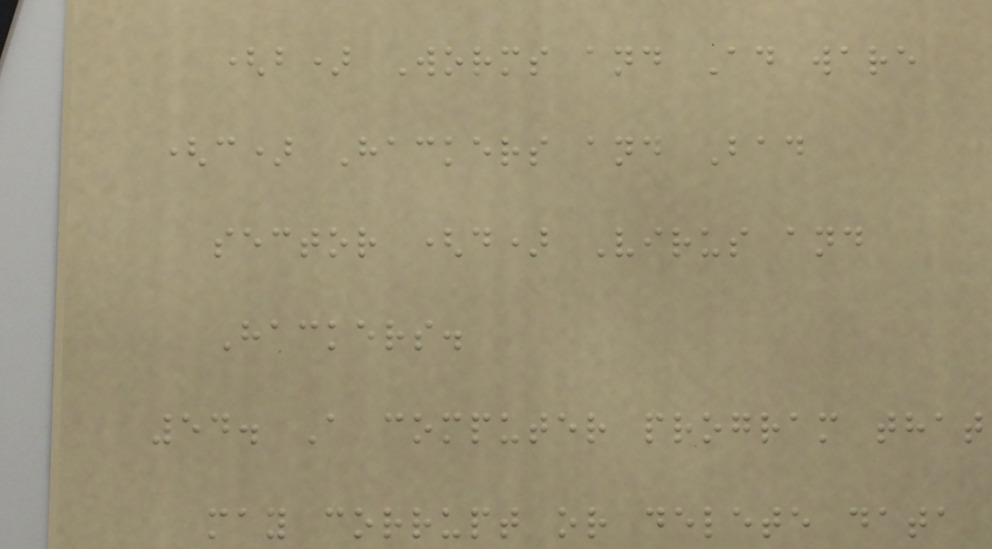(b) Worms and Ad ware
(c) Hackers and Bad
sector (d) Virus and
Hackers.
54. A computer program that
may corrupt or delete data
